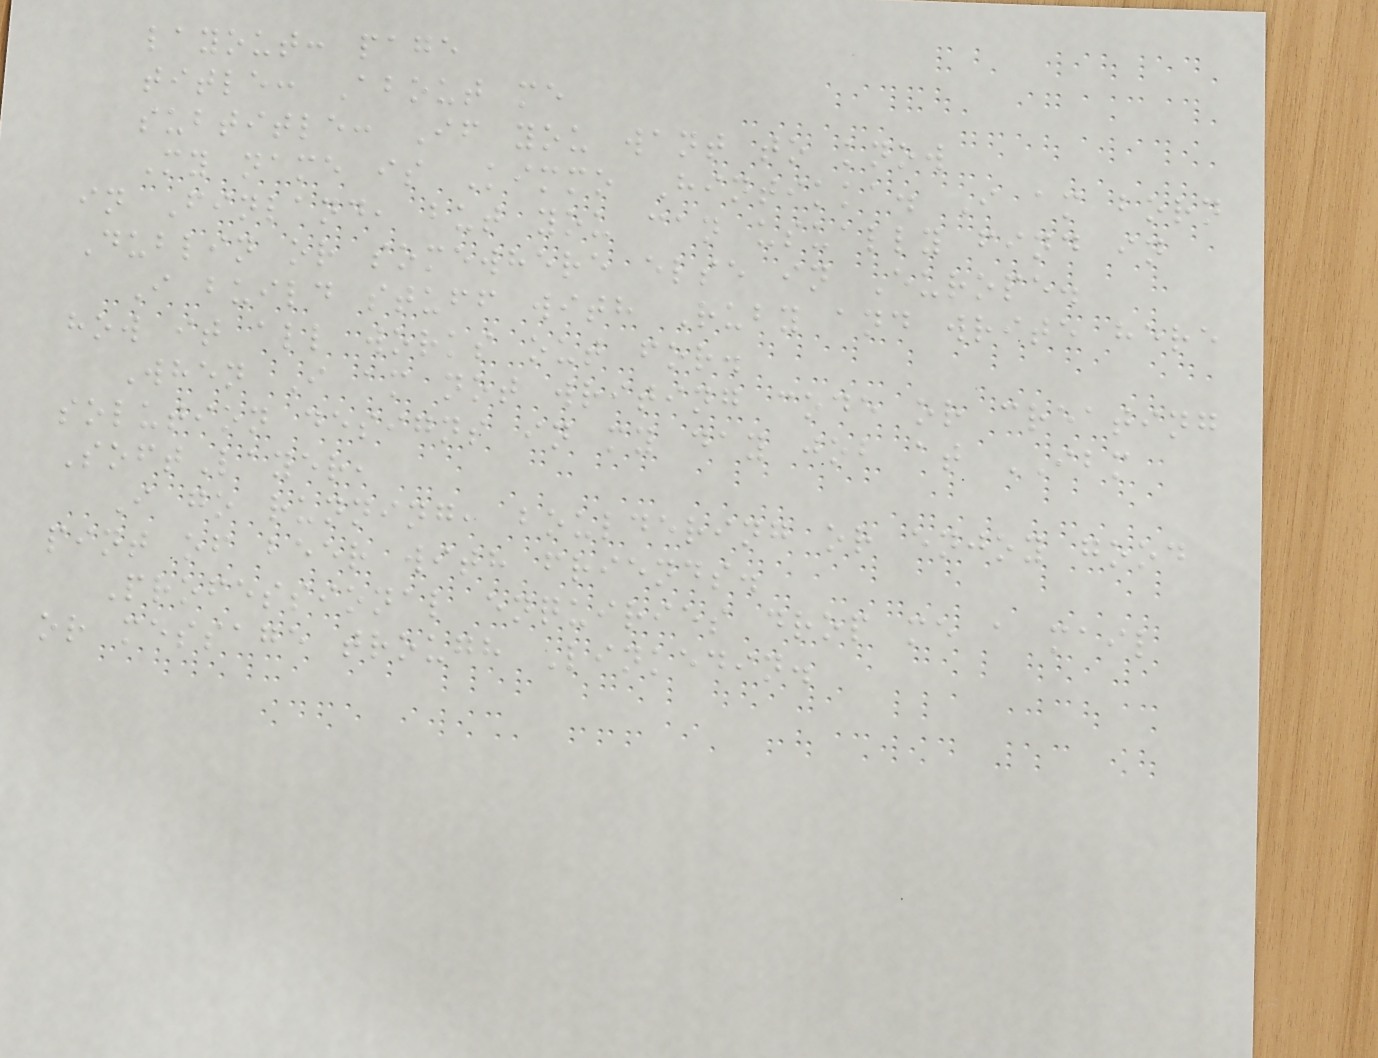layout: page
title: About me
subtitle: If you want to know
My name is Kimmo Hintikka. I am born
in Finland, but you can usually find in
Dublin or somewhere else in Europe.
I build stuff with Ruby and write here
how it all works out for.
When I am not writing code or creating
solution designs in my day job at IBM
SoftLayer,
I go running, bouldering or enjoy good
pint of beer with friends.
Professional enquiries drop me a mail
or message trough Linkedin.
